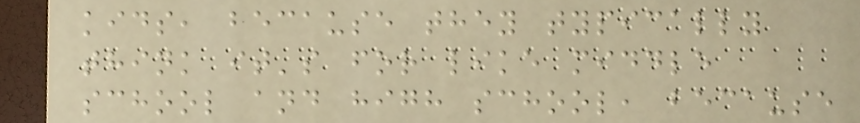kids, because they typically
think it's for like middle
school and high school, because
